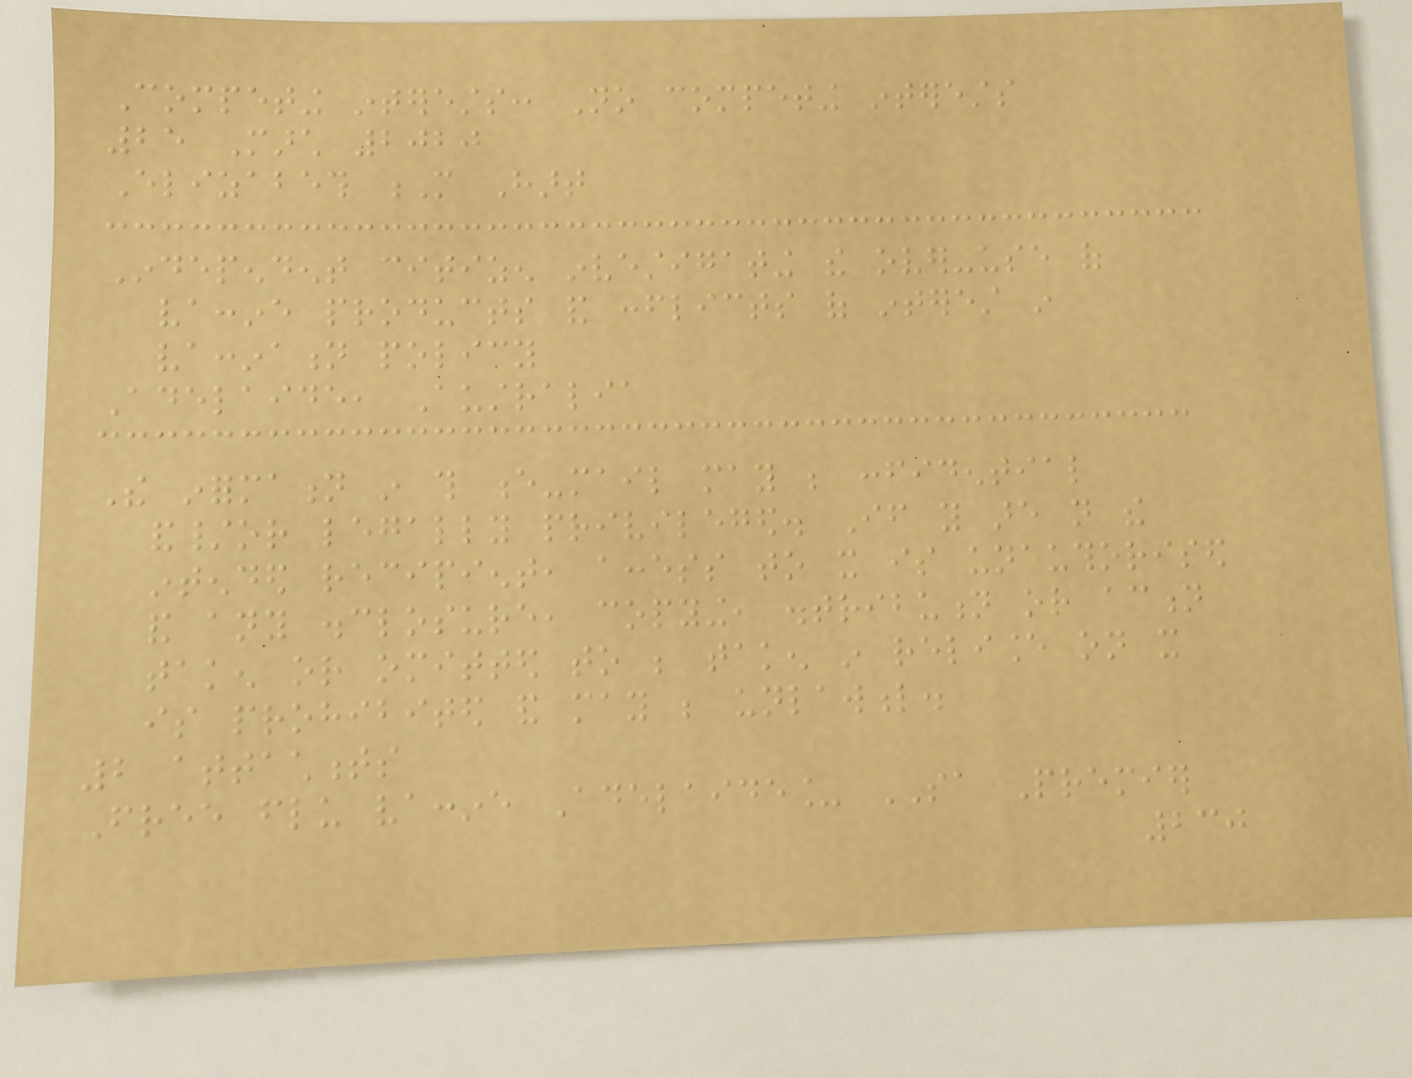Competing interests: No competing interests
25 March 2020
Elizabeth M Hart
Independent citizen investigating the over-use of
vaccine products and conflicts of interest in
vaccination policy
Adelaide, Australia
The information in this e-mail may be confidential
and/or legally privileged. If you are not the
intended recipient, access to it is unauthorised
and any disclosure, copying, distribution or action
taken or omitted to be taken in reliance on it
is prohibited and may be unlawful.
2 attachments
Free flu vaccine Adelaide_ SA Premier
230
